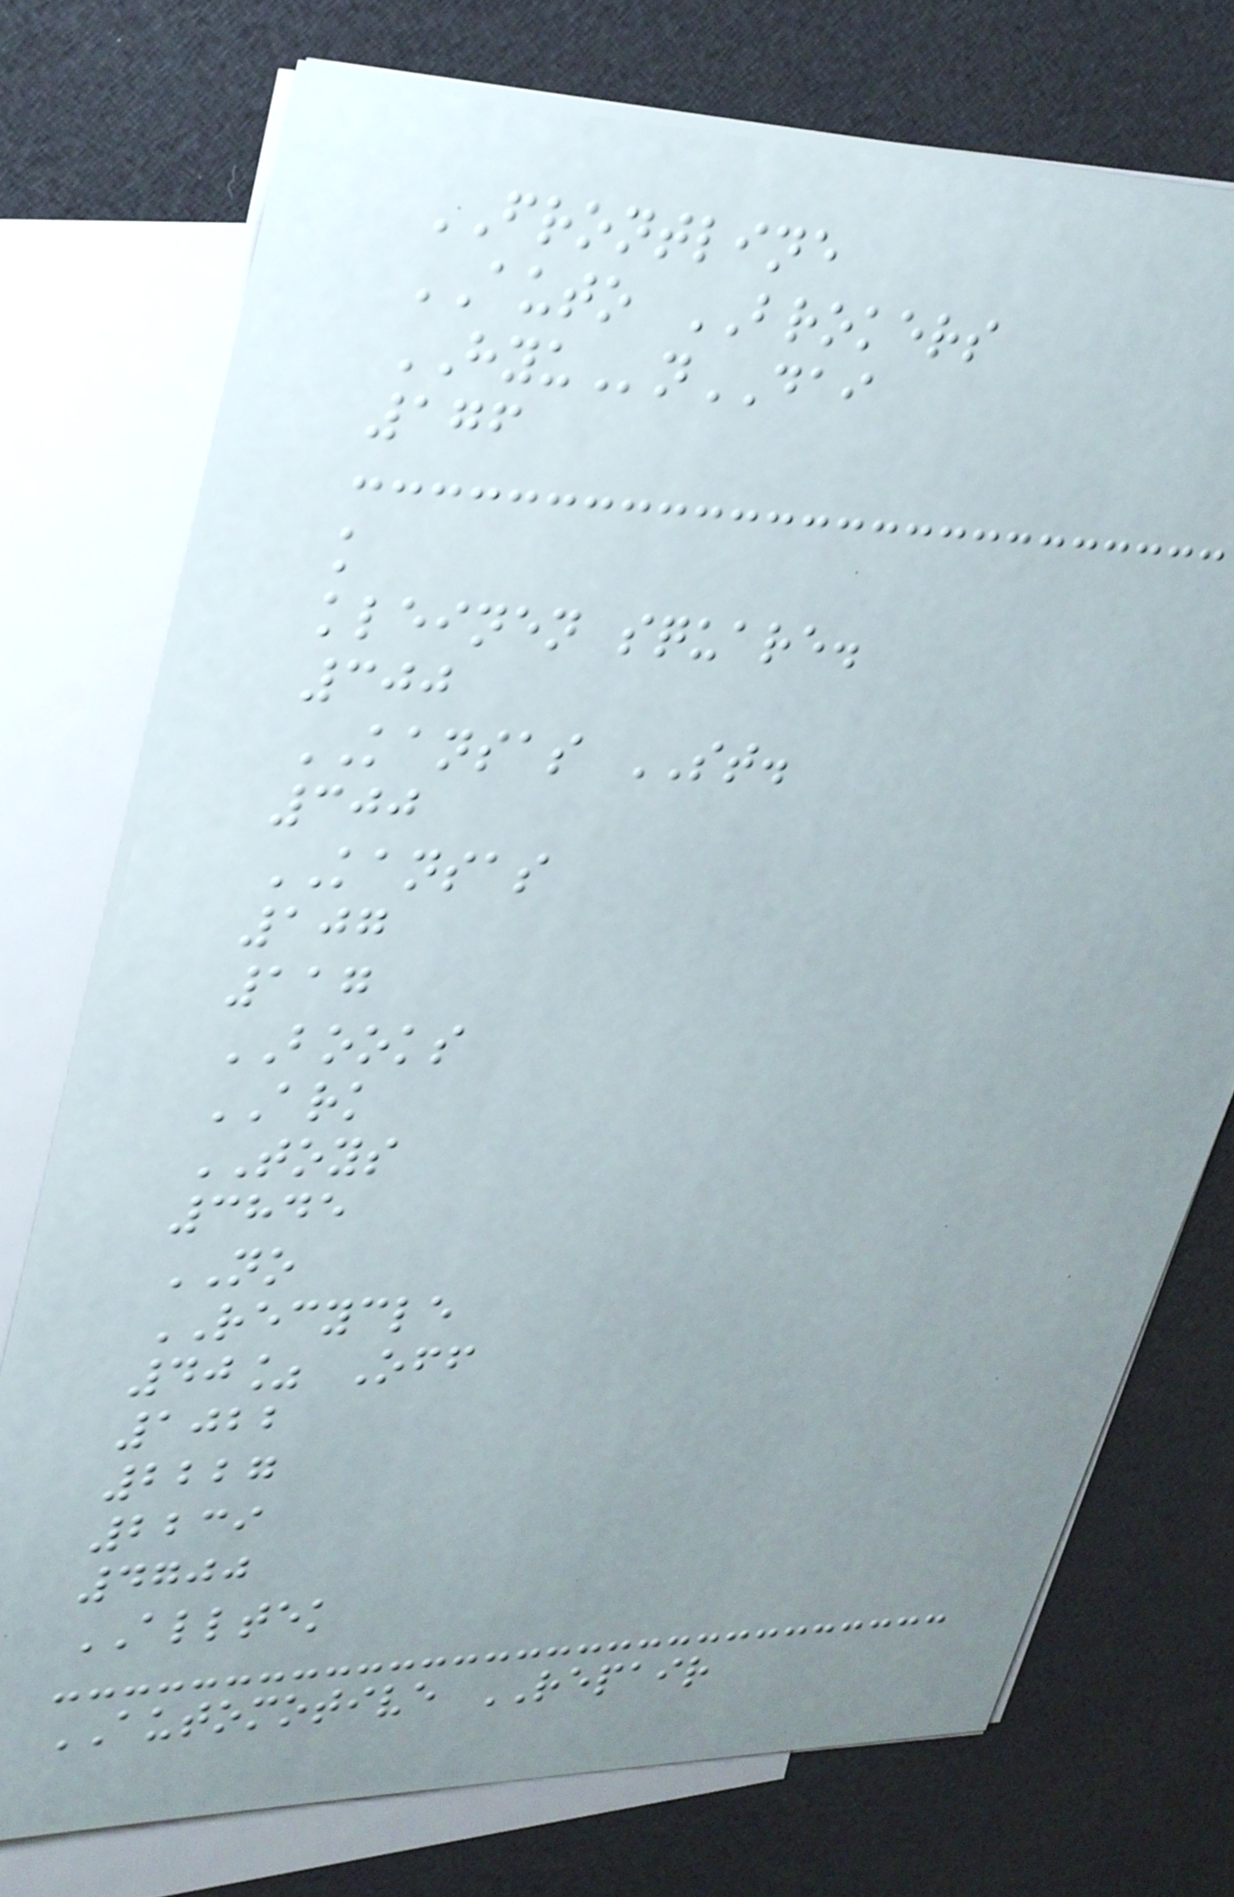FRONTLINE
AUTO BROKERS
HYUnDAI
176
k
kleinen square.
300
KANSAS ST.
300
KANSAS
107
117
BOOKS
ARK
TOYS
3845
NO
RECYCLE
40% Off
1022
2227
2239
4700
ALLTEK
AUTOMOTIVE REPAIR
